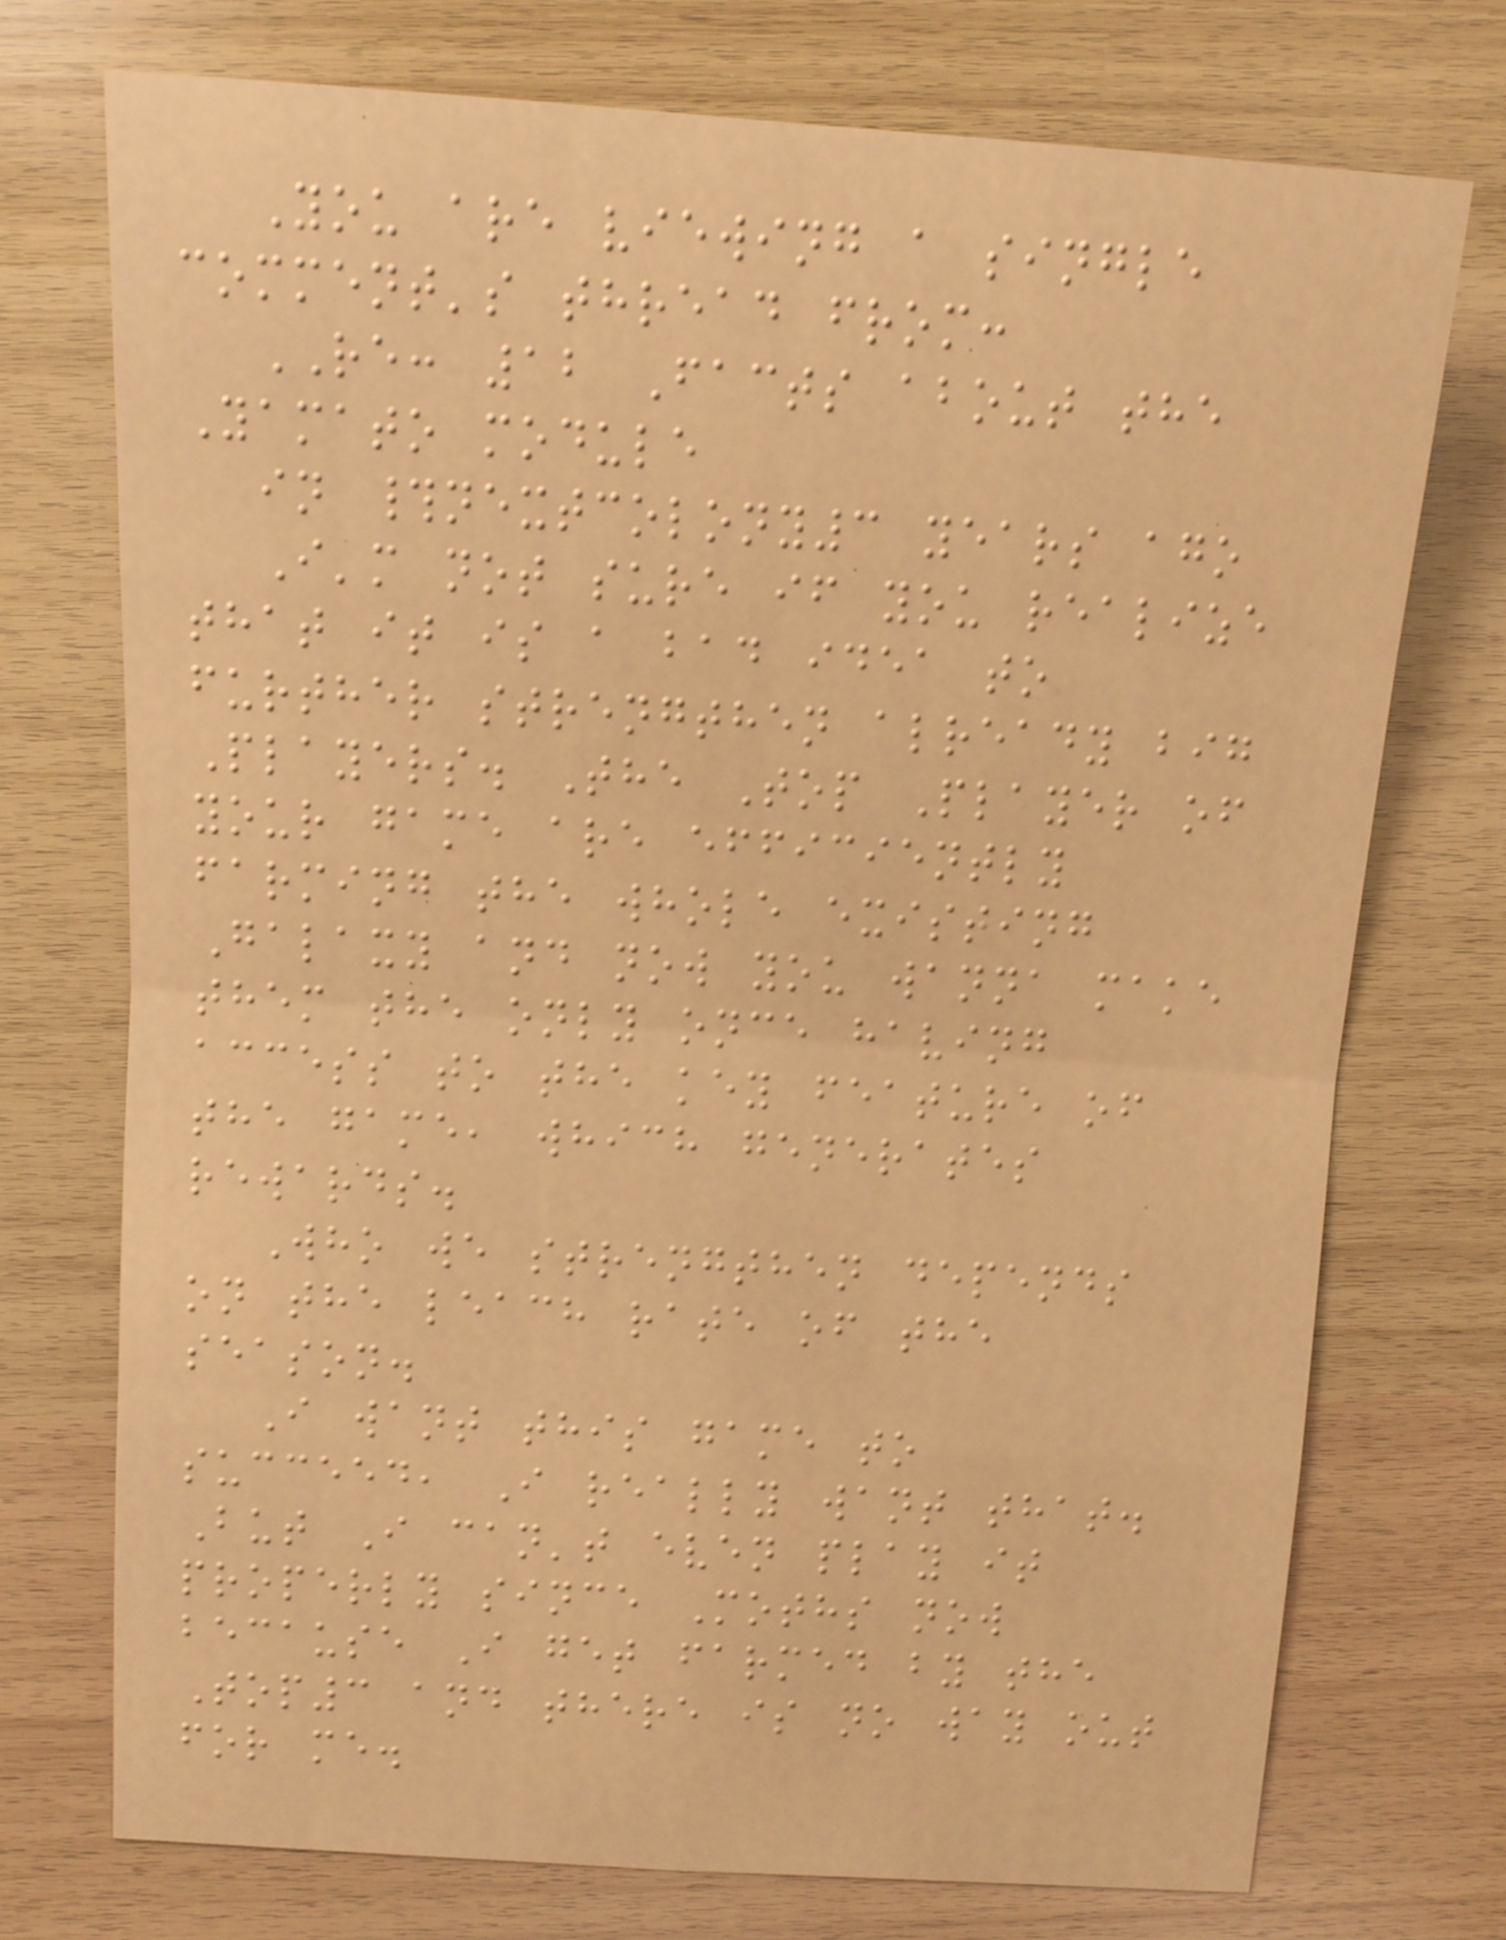You are viewing a single
comment's thread from:
RE: 12 Facts about the
Yamato module
in #nextcolony3 years ago
I'm not sure if you realize
that it is a bad idea to
further strengthen already big
Players. The Top Player of
your game are efficiently
farming the whole existing
Galaxy and now you wanna make
them the only once having
access to the key feature of
the game, which generates
rewards.
Who we strengthen depends
on the leach rate of the
season.
I want this game to
succeed, I really want that.
But I can't even play it
properly since Moths now
because I get farmed by the
Top3 and there is no way out
for me.
